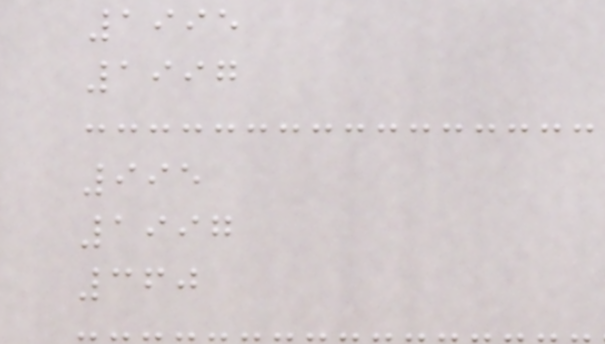1995
1997
995
1997
360
